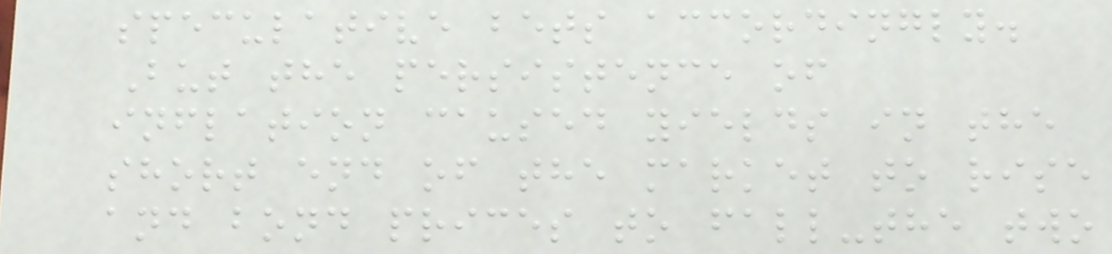speculative bets accordingly.
But the persistence of
inflation caused yields in the
short end of the market to rise
and bond prices to fall-the two
